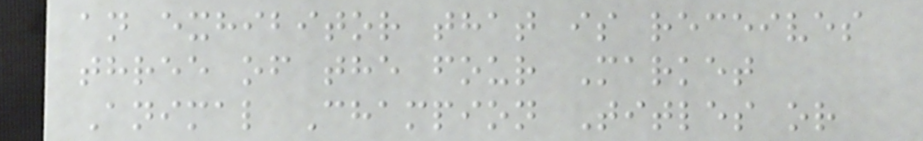an exhibitor that is receives
three of the four Market
Animal Champion Titles or
